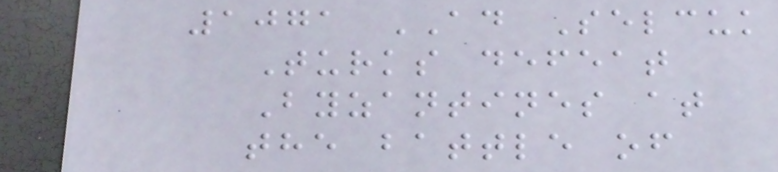1071 AD Selcuk
Turks defeat
Byzantines at
the battle of
